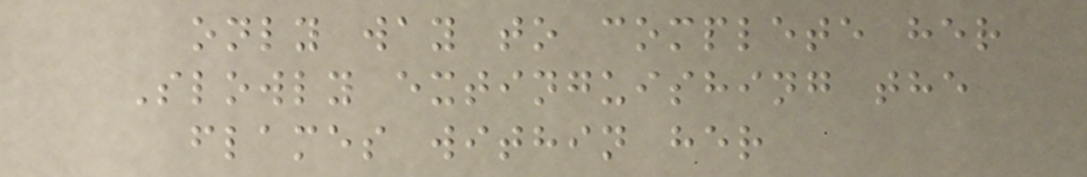only way to complete her
Slowly extinguishing the
flames within her
